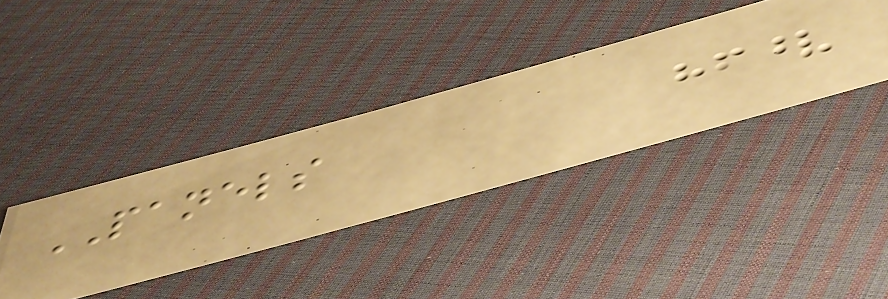PANELS
